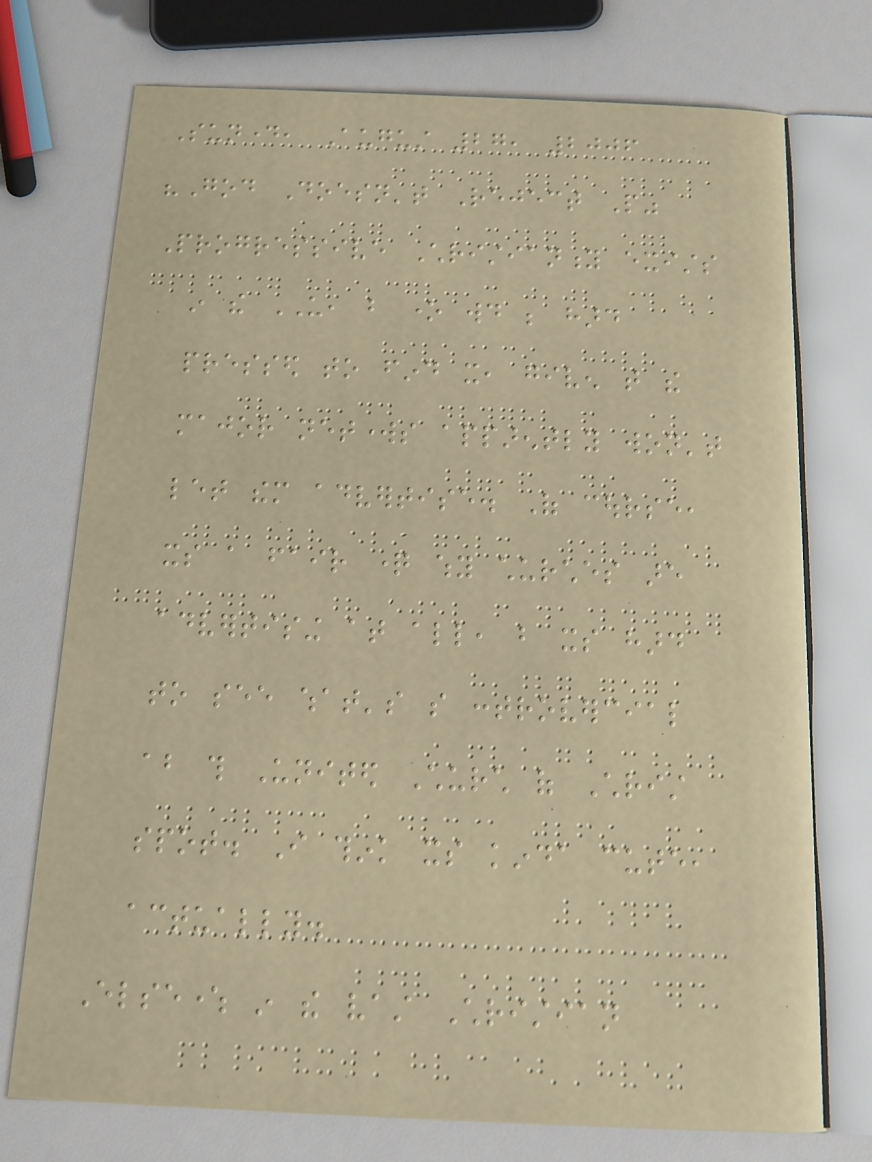Sunday, August 27, 2006
"God Doesn't Reject People"
Progressive Christianity exists
in the US, but one would be hard
pressed to find it, given that the
major networks apparently won't
let them advertise. Of course,
its a fair question why churches are
advertising at all, but its hard
to see what's so controvercial
about this United Church of Christ
spot. I think its kinda cute,
actually.
Elsewhere in the vast Christian
